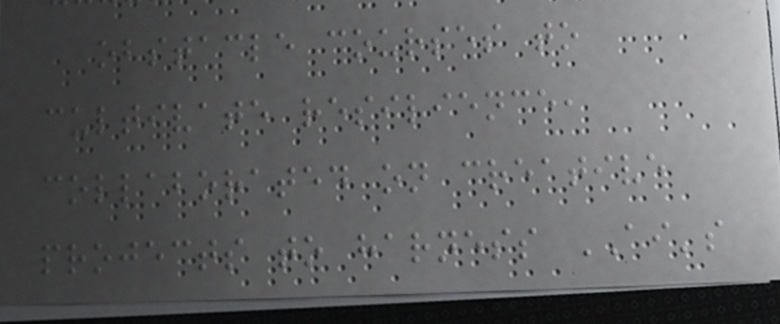obstacle courses to
cultivate resilience,
collaborated on creative
projects to harness AI's
